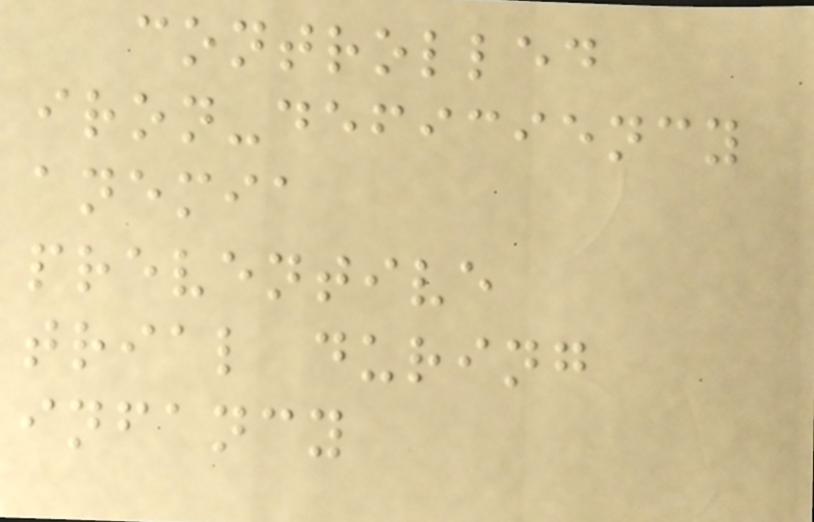controlled
iron-deficiency
anemia
preventive
trial during
infancy
